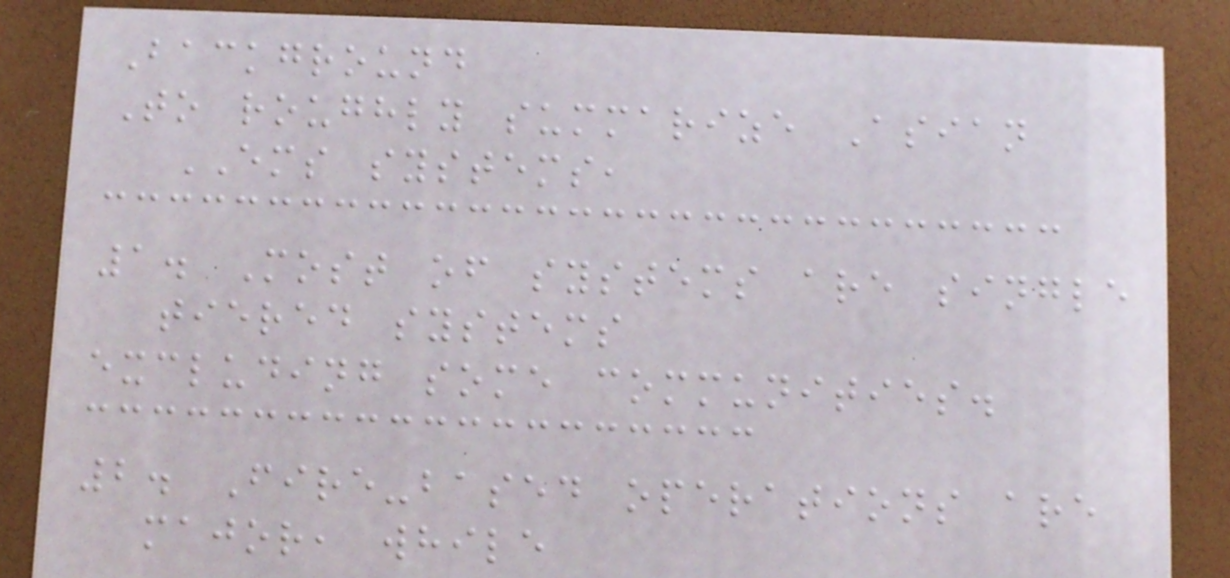Background
To roughly summarize Asian
EMS systems,
1. Most of systems are single
tiered systems
excluding some communities.
2. Fire-based operations are
major, while
